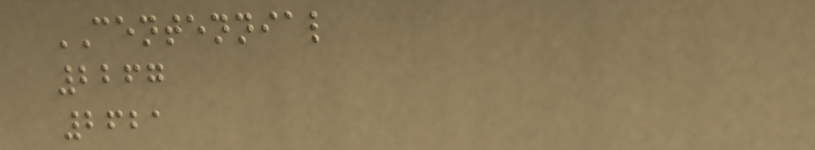CENTENNIAL
2267
2621
